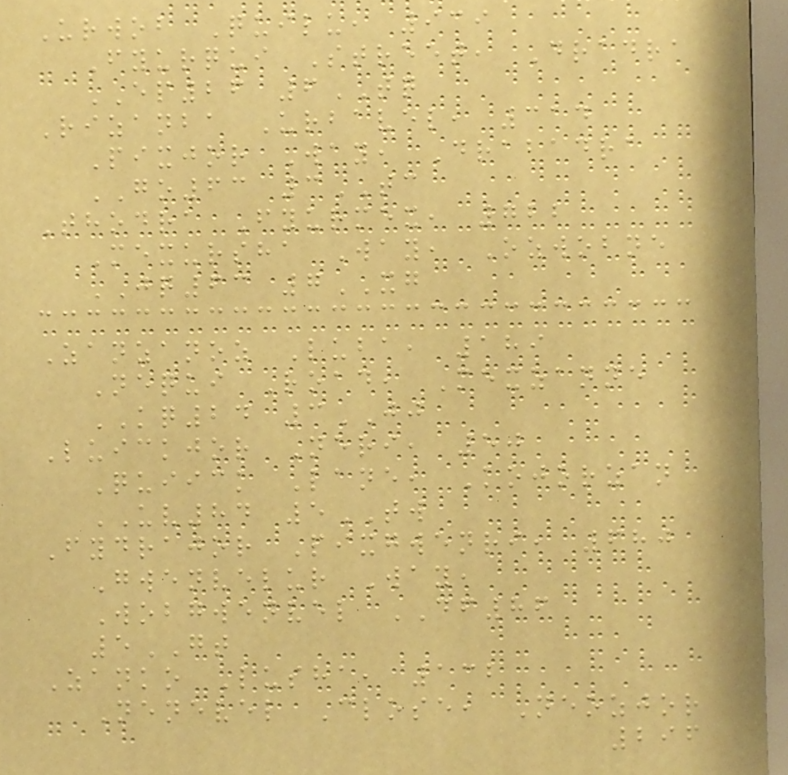Urwob Quilu, 939
Fyurqui Street, Dradra
EP26 6TQ
Rizanba Urbavel, 314
Pixjor Way, Drabadra
GO63 3TC
Thodra Fyurmex, 722
Mexursha Way, Ozwobne
JQ63 7XG
Zanzanoz Luba, 189
Nequi Road, Mexzanne
KQ24 3JJ
Luickjor Neri, 50
Quiick Lane, Kojorzan
UV84 5TW
Fydrajor Pixgwenri, 680
Gwenvelur Way,
Wobgwenvel DF86
5GT
Zanko Lusha, 132
Nenevel Close, Neozjor
296
